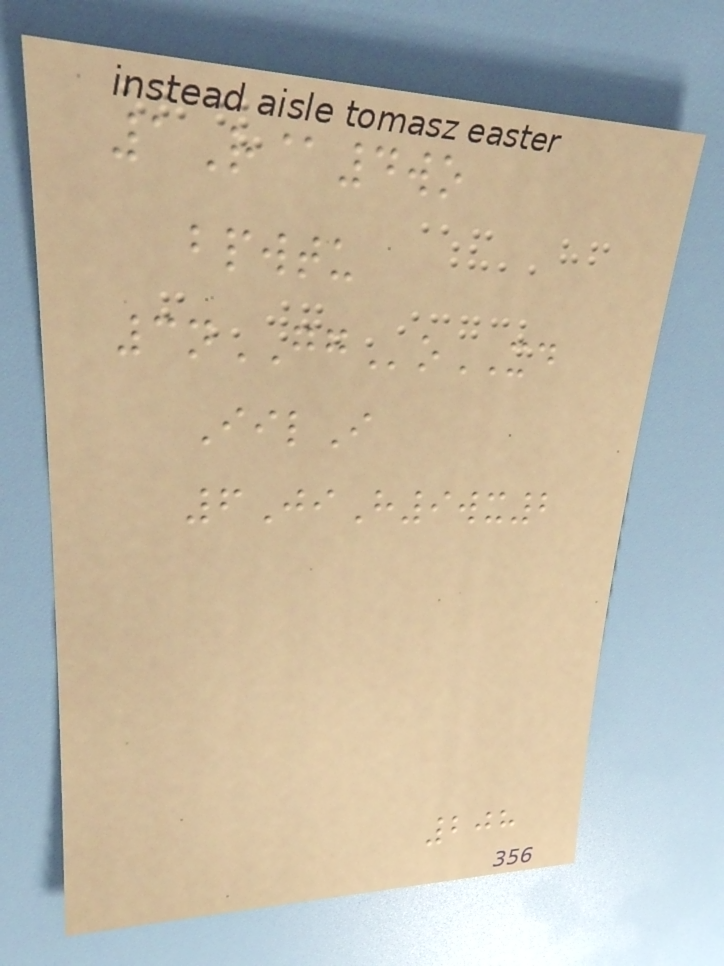1R@4wo
bpwtu
3nGGoXD
IilI
6JiH9wx2
208
